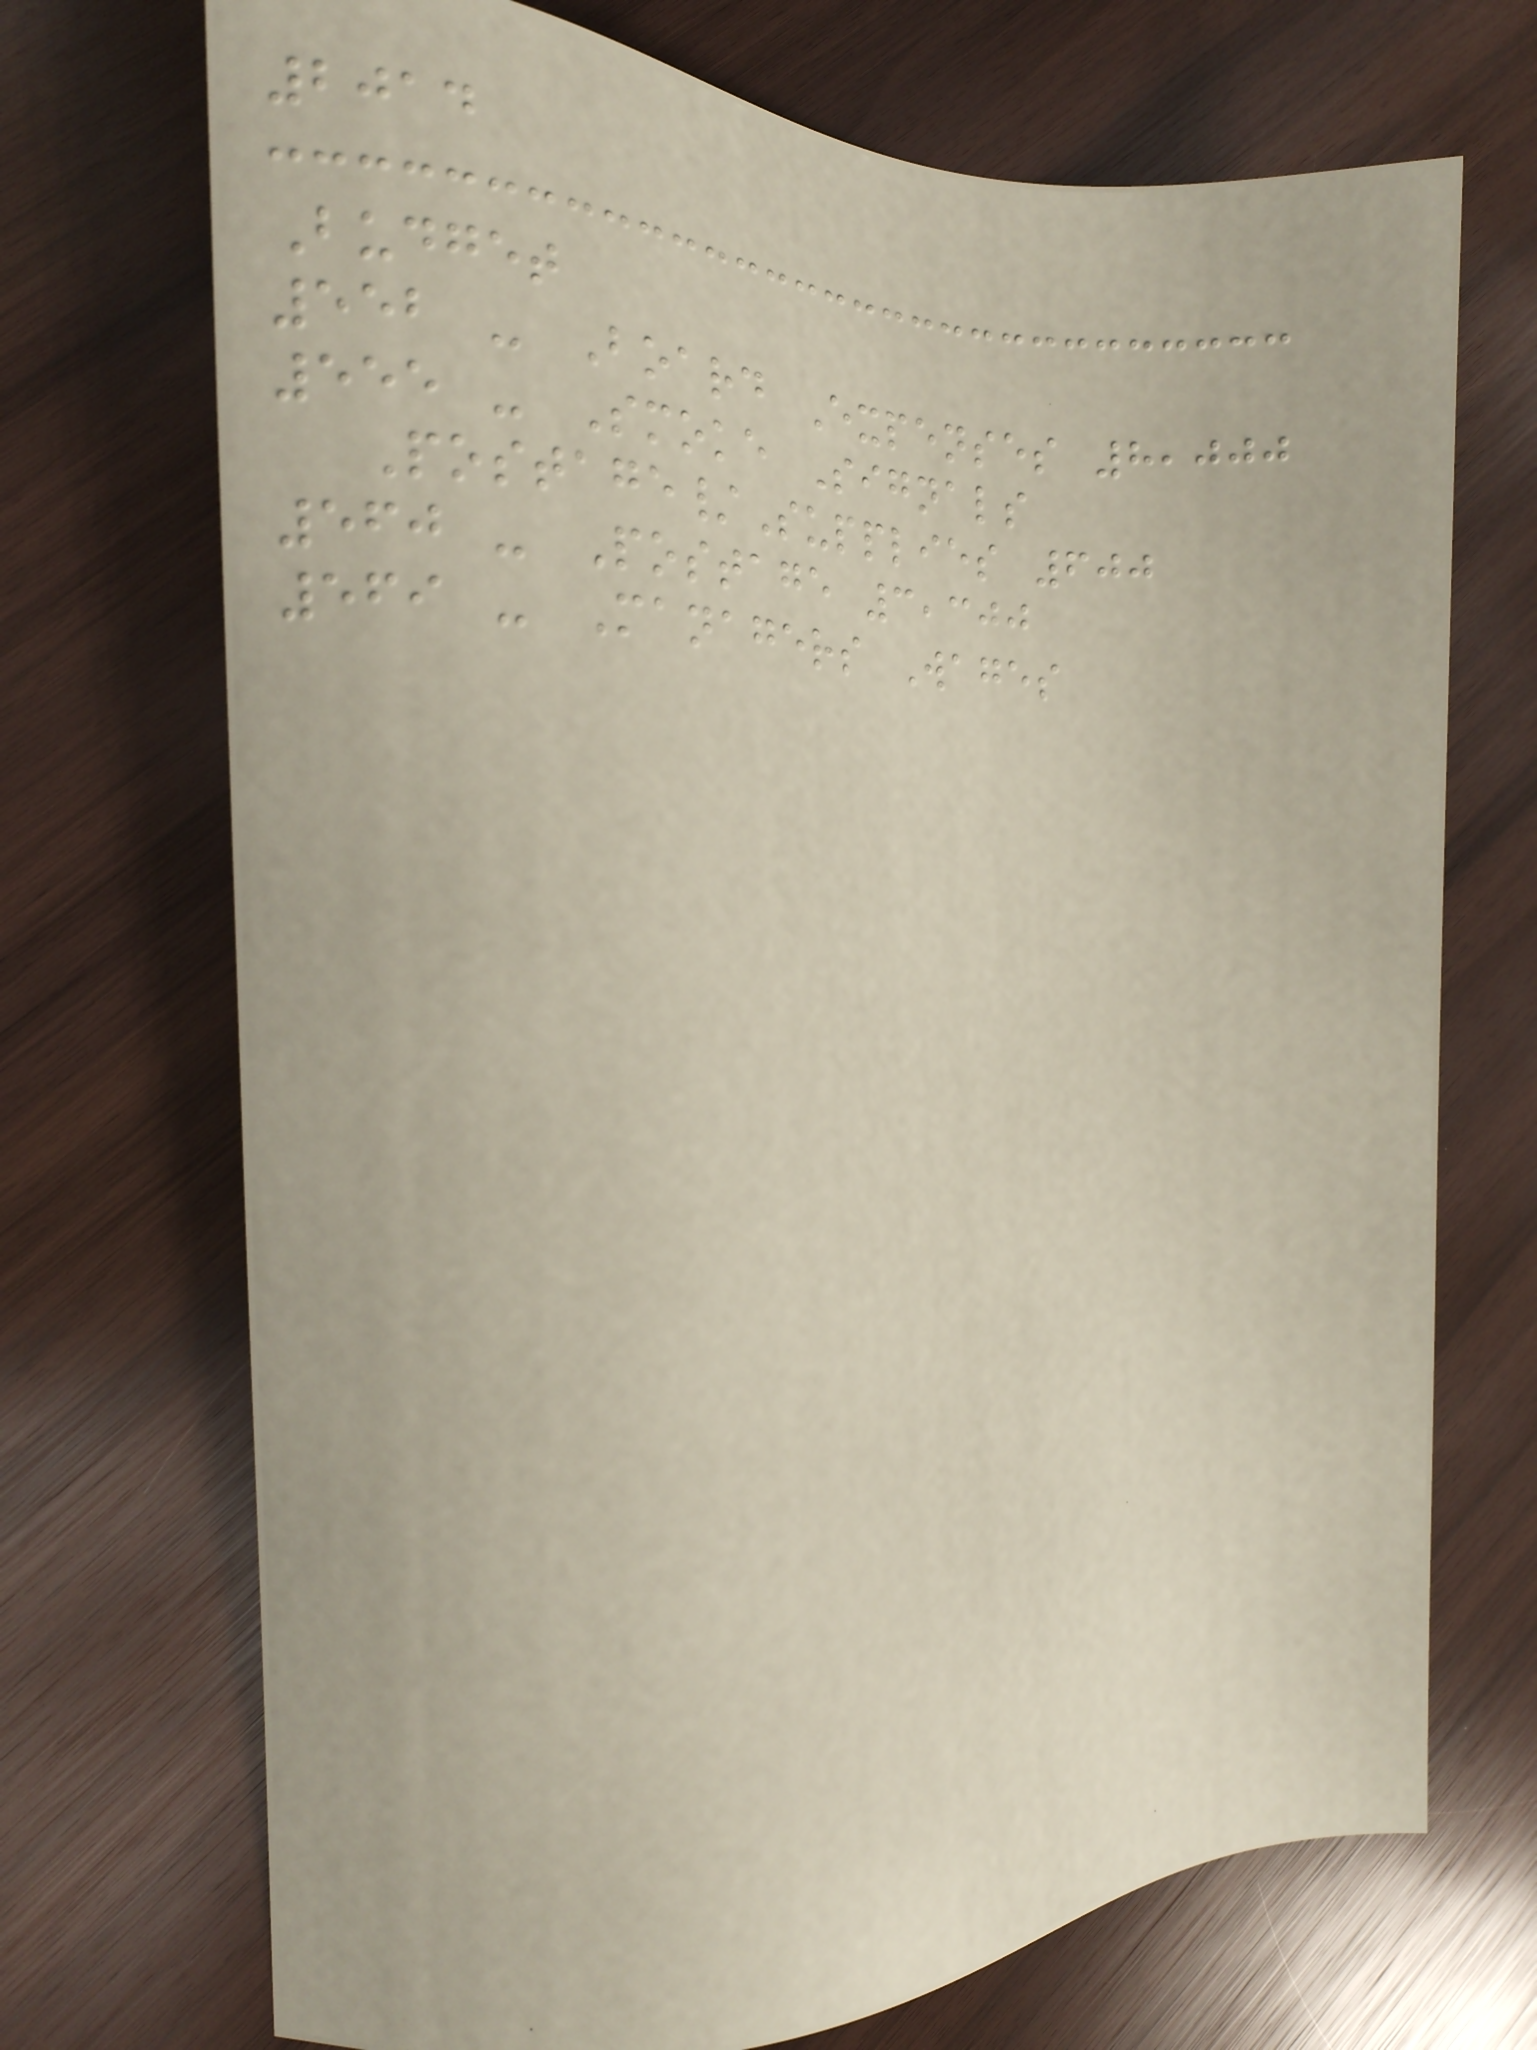2014
Budget
552 - Board Expenses 8,000
555 - Smoke Signals
Postage/Supplies 600
560 - Postage 3,300
569 - Managers Wages
